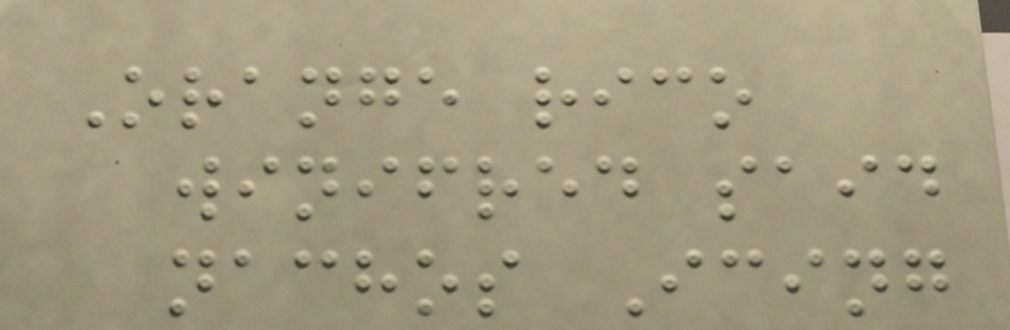Orange rico
winifred said
nachos Icing
